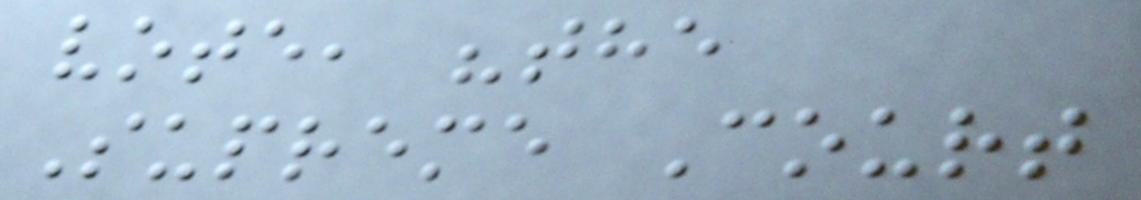vote, "the
Supreme Court
